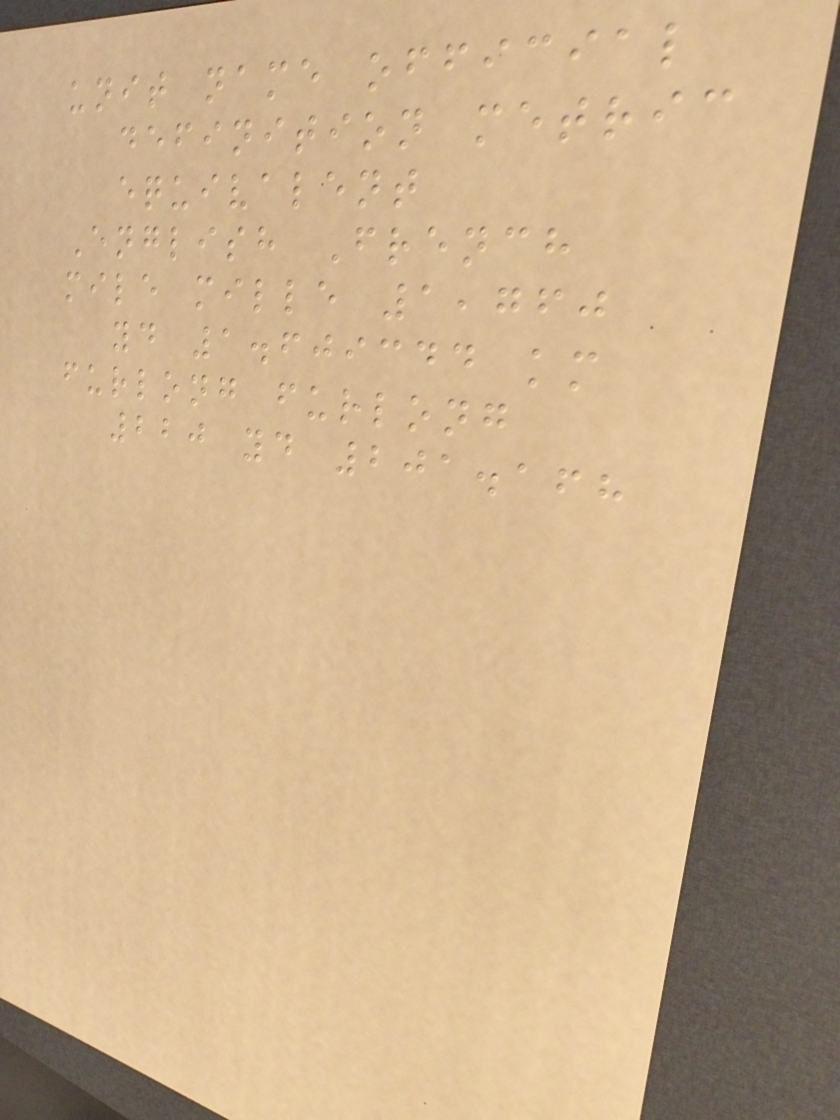unit name official
definition metric
equivalent
English French
mile mille 1,760
yd 1.609344 km
furlong furlong
220 yd 201.168
